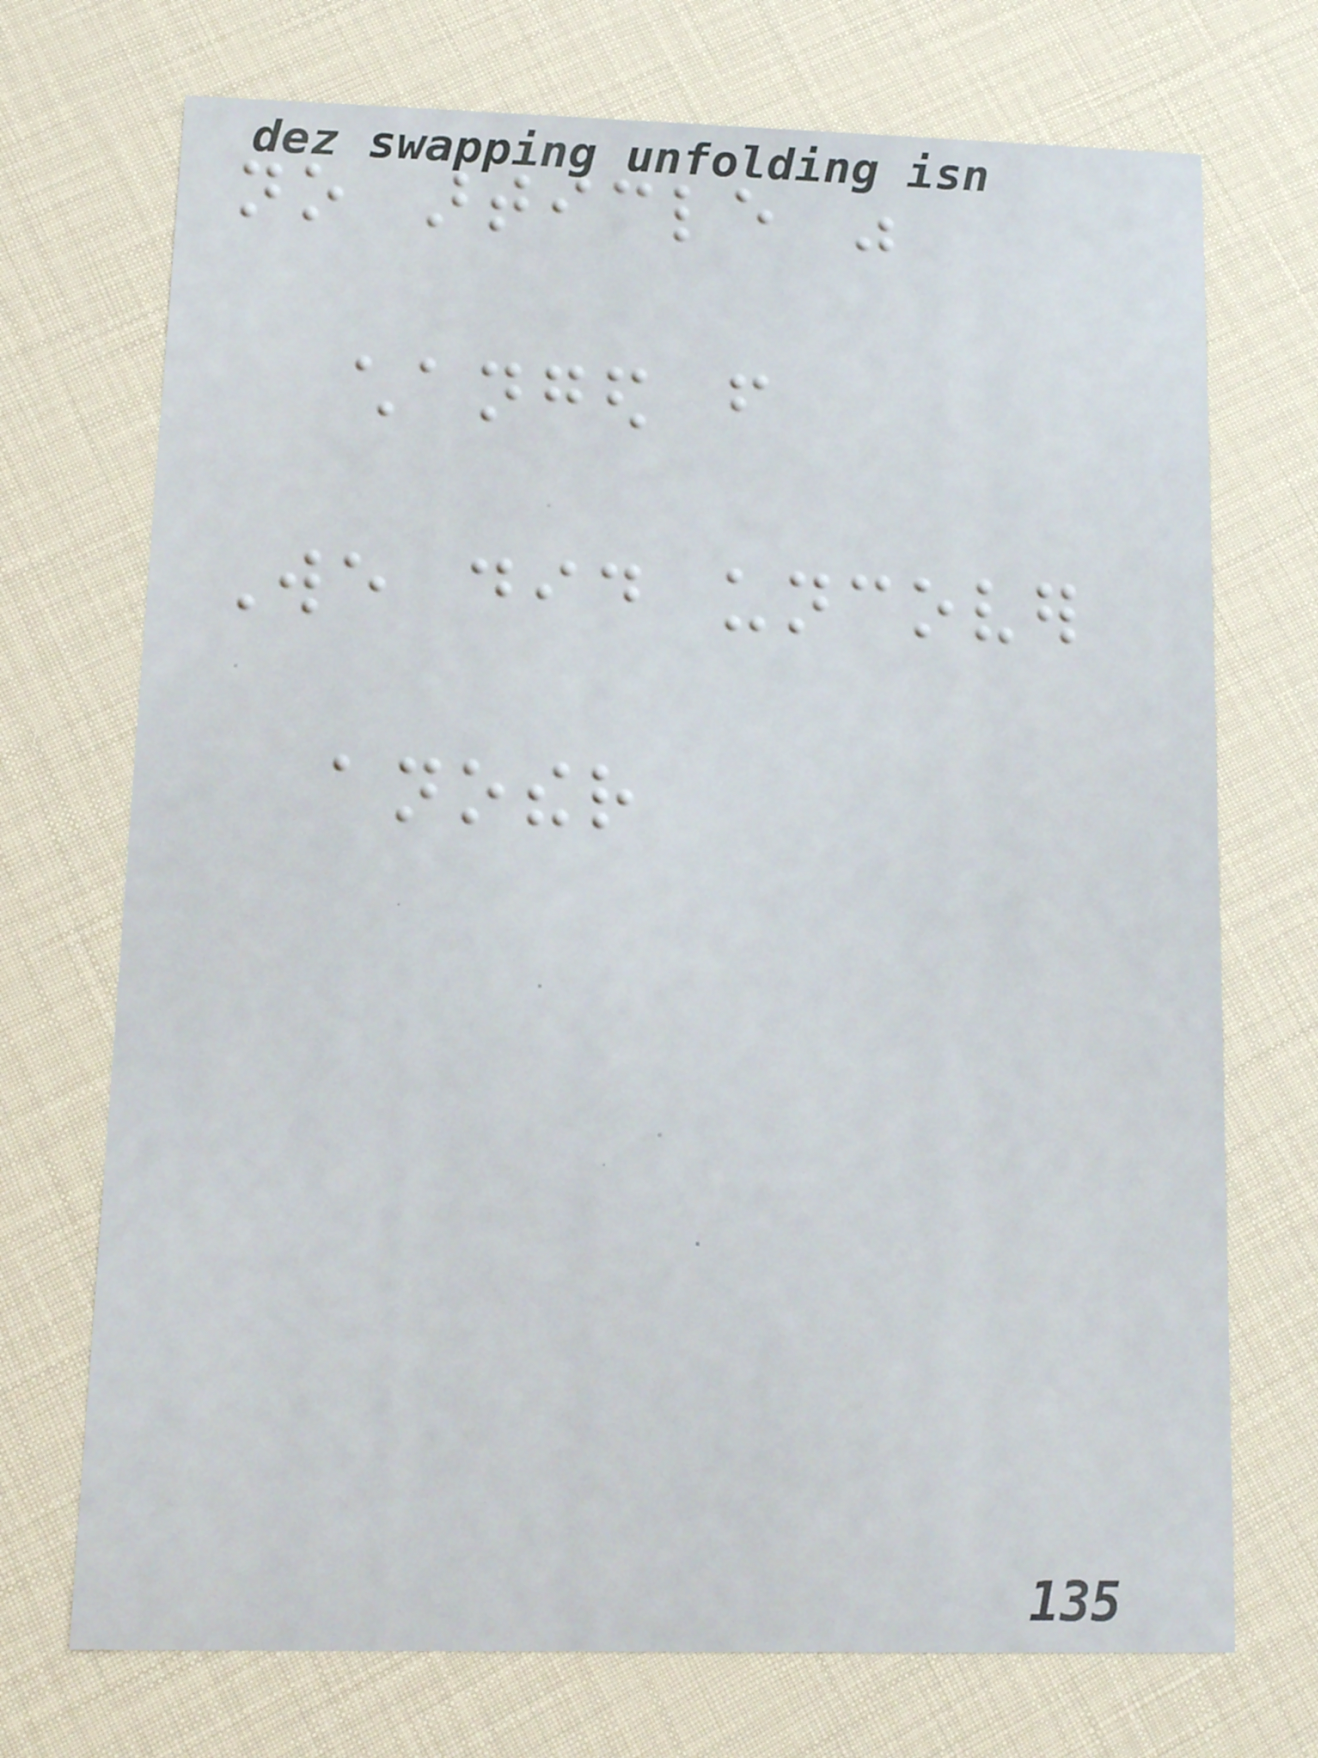no article was
changed from
We did uncover
another
